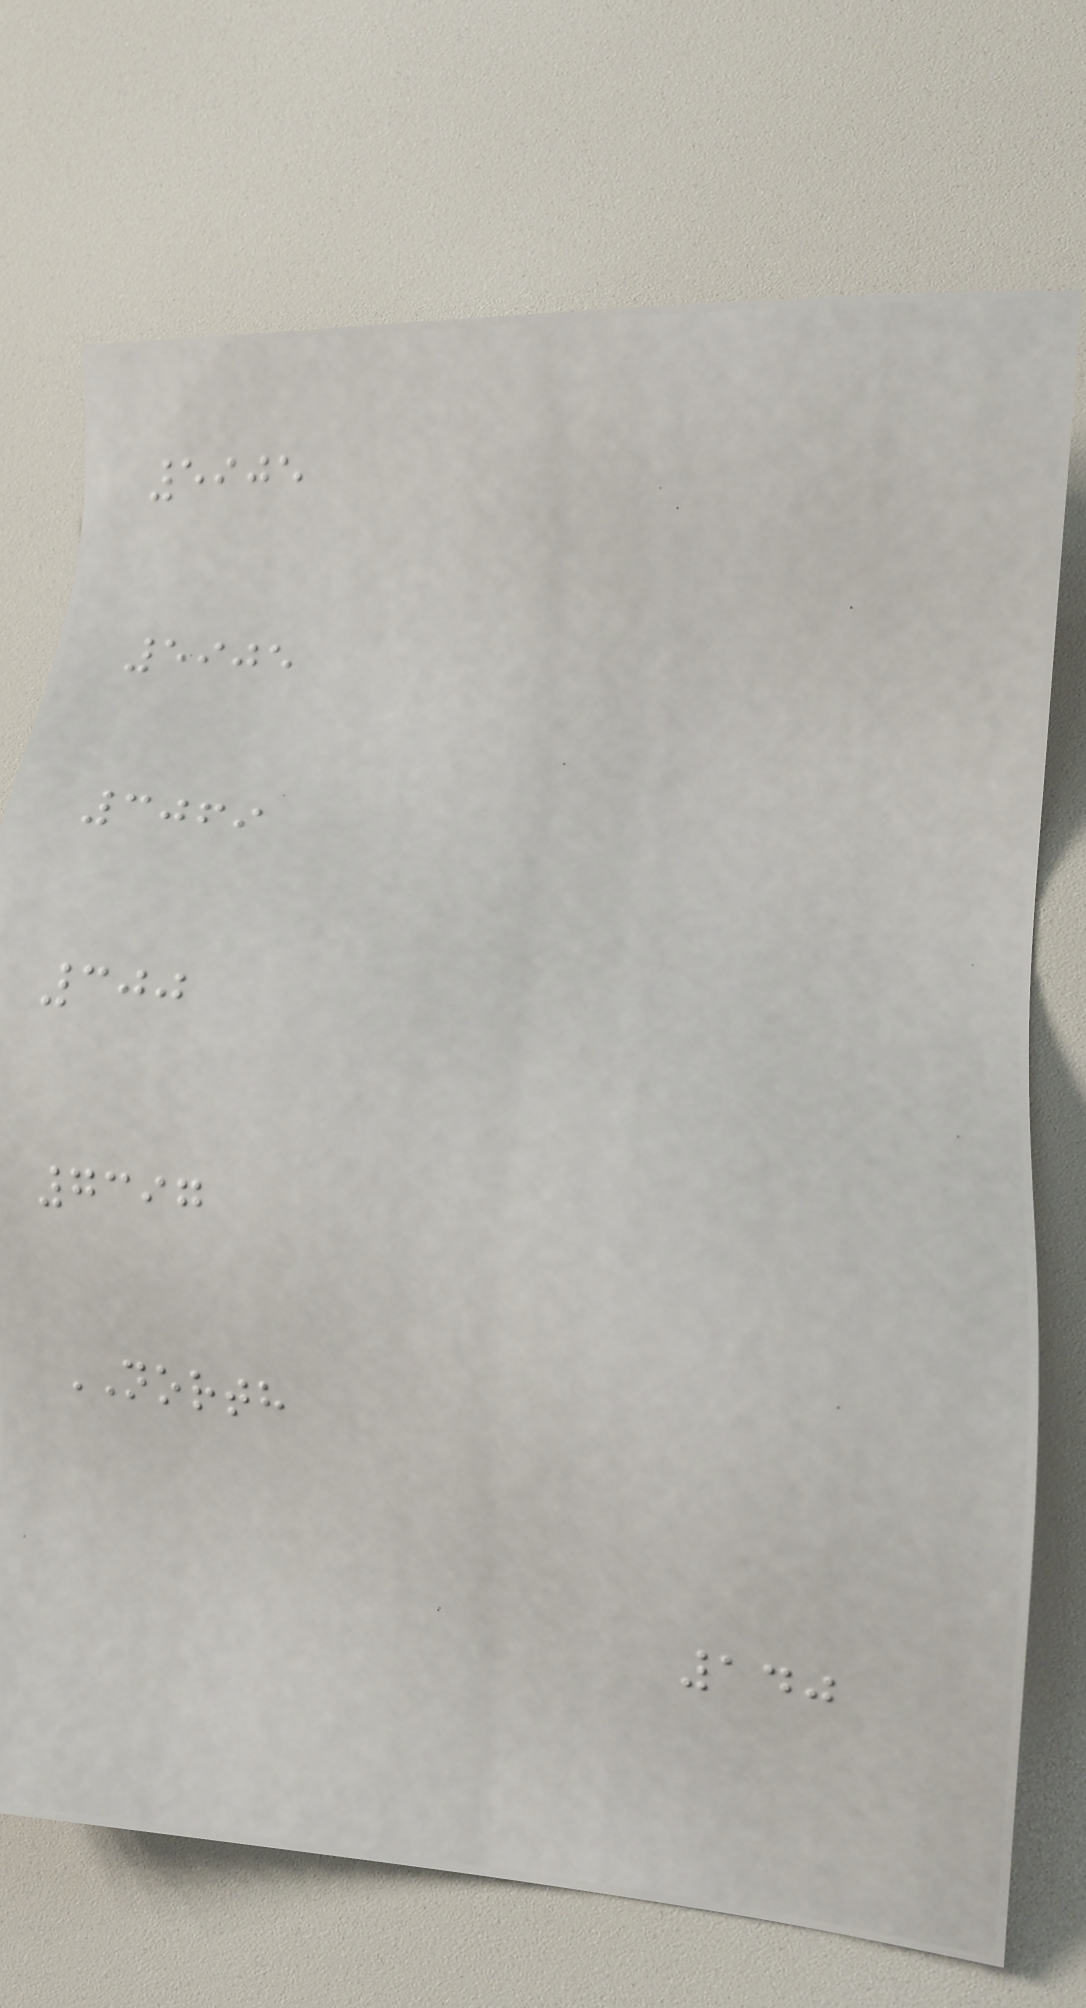5905
5905
3069
300
7397
NORTH
140
